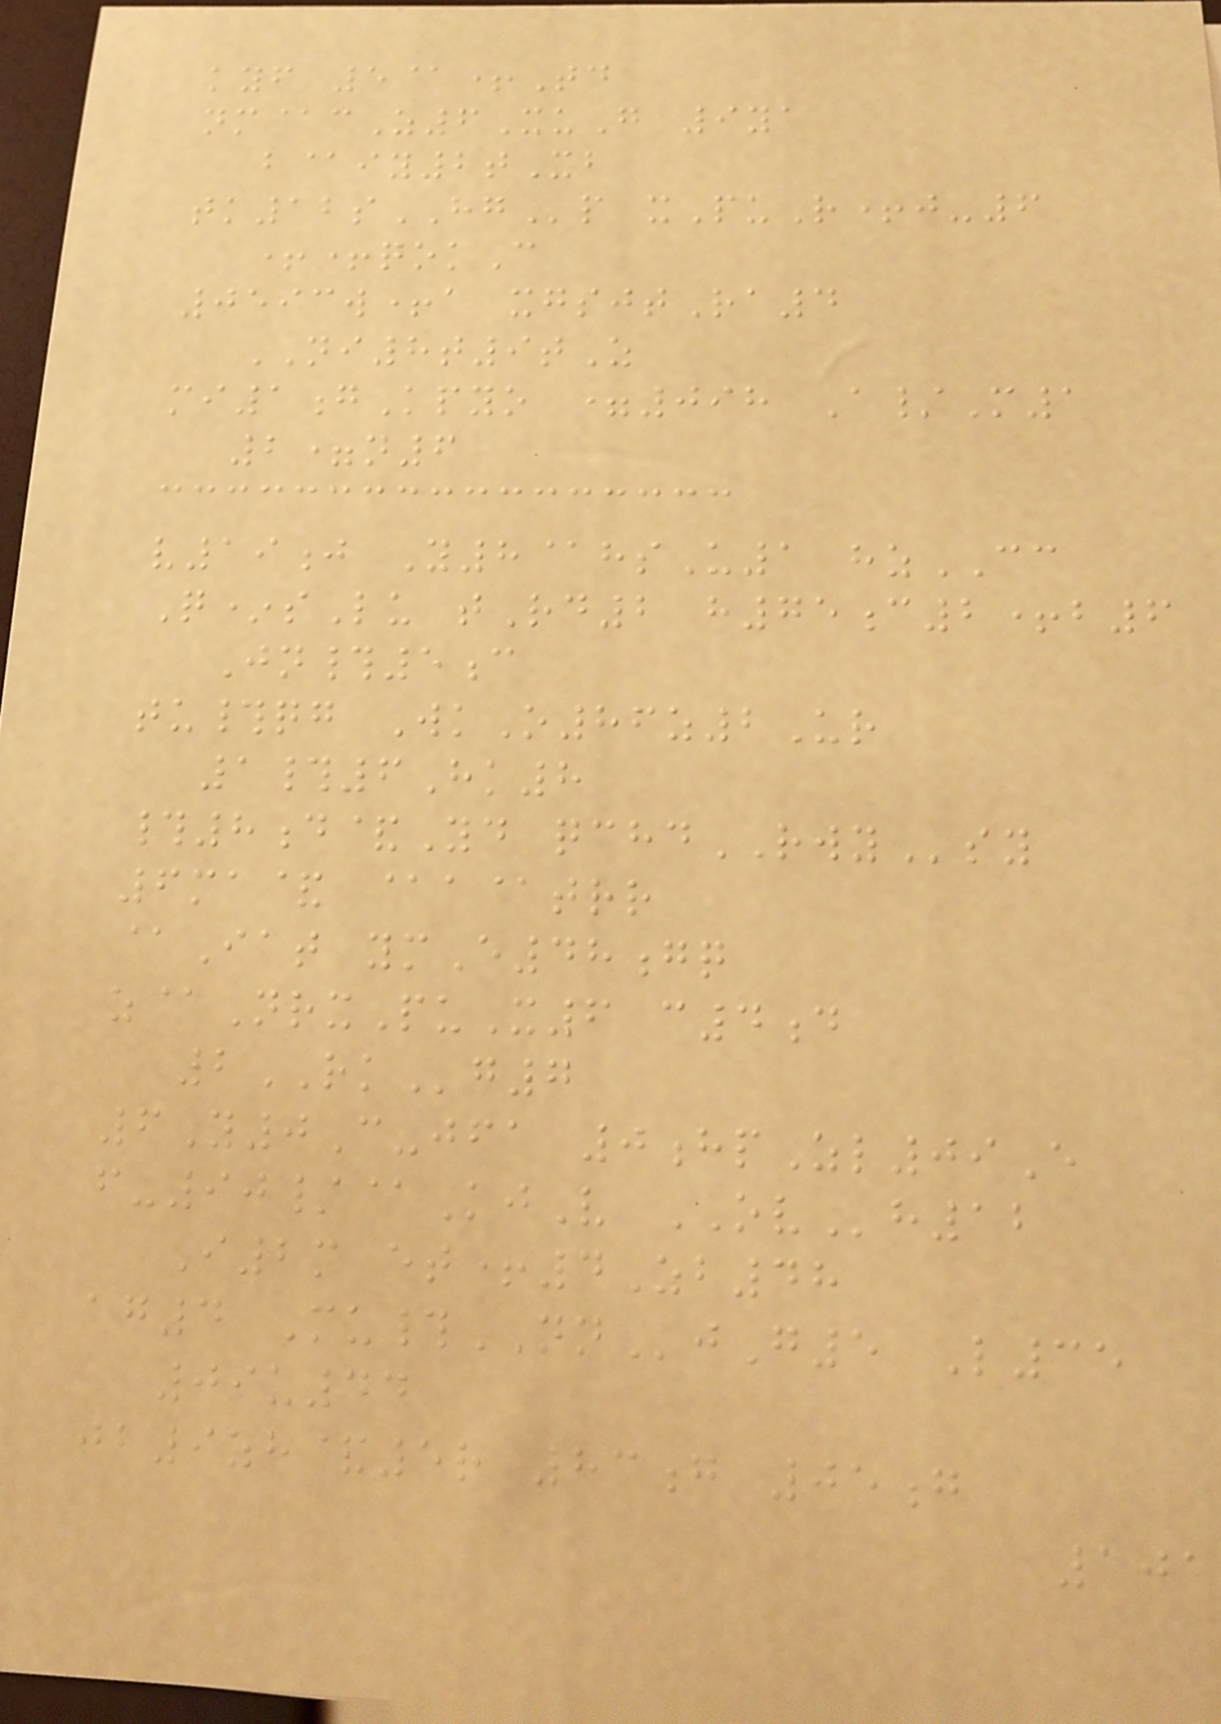kyf 5@+Td
nm@cZ6XuG 9ya
b@iy2tXb
tk12sHGp xPuR+j-6
++qokC
0593w+a xgsjtRa4
NI8t9tZ
mi1gKpyo =098 A/M1
2=n6
v19j Y8@hsU1 hzCC
Q*sLu tRd2 h75c2+b6
Jn#5c
tu#qg WkO86z2Ur
1#6Hk8
#8d&Yd qchdRWYsy
6ma& @a@trr
@Iat ymE48gq
z@NrxPuX6 c4d
2RKg7
6Y0C-jfa 0hpZl09E
f-90/@KjV OVh12
I2m et+4Zb48
ag4 Mu#NNjG5 L35
09u44
jb9zh&5r 83g 05g
101
